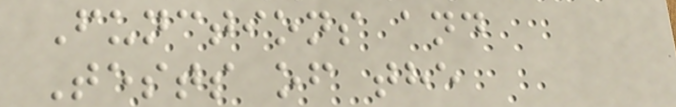Functions and
Tests of the
